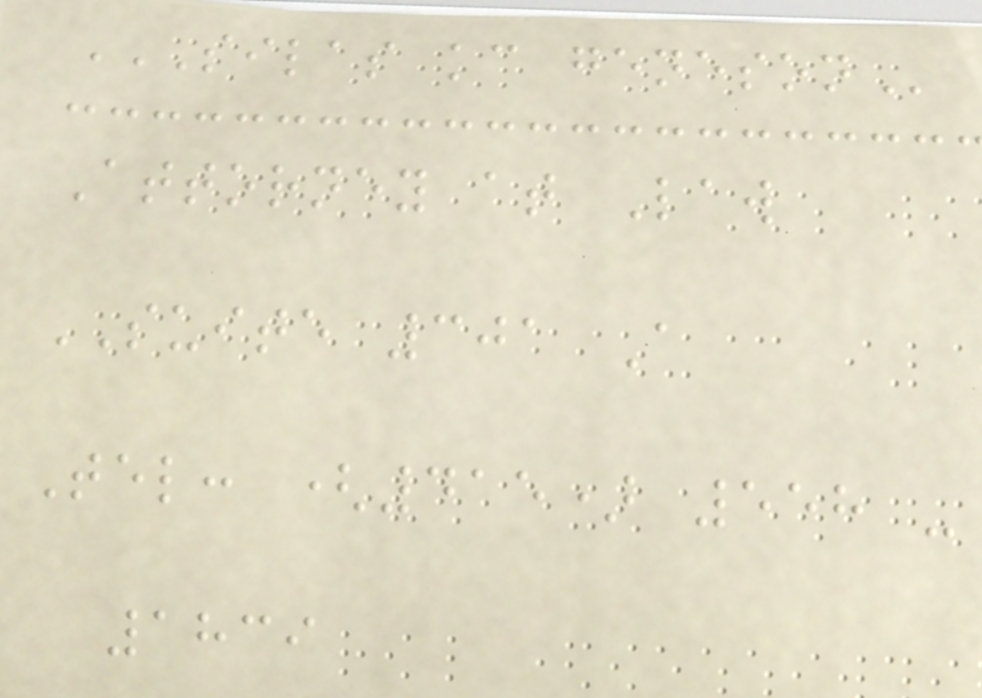SILAS KC GENESON
Attorney at Law
SUITE 301 A
Tel: (415) 558 -
1839
